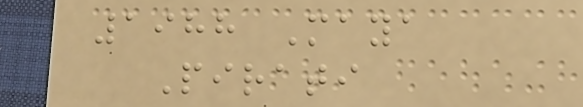1988 Maya
Pirati
